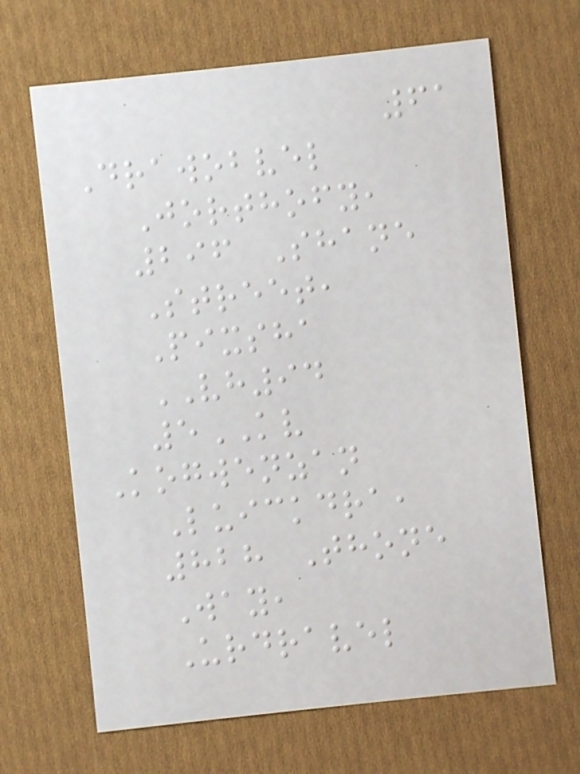61
Drawobvel
Jorthofy,
296 Shane
Street,
Pixsha
VH94
5KV
Kogwenzan
Luickdra,
828 Thone
Way,
Urdravel
